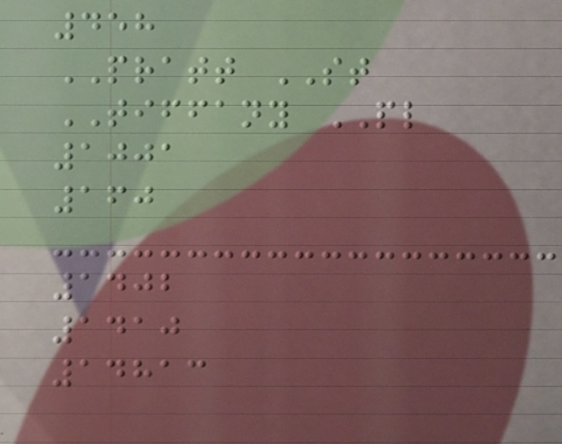458
PRATT ST
TIFFANY PL
1001
160
1402
1410
14813
